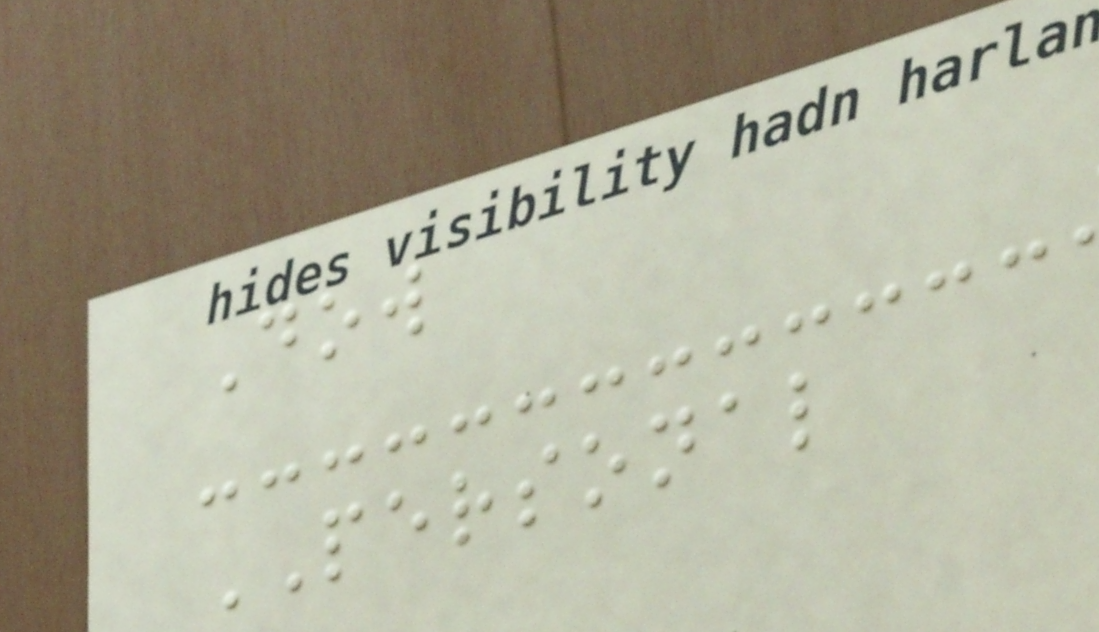Dow
PERSONAL
